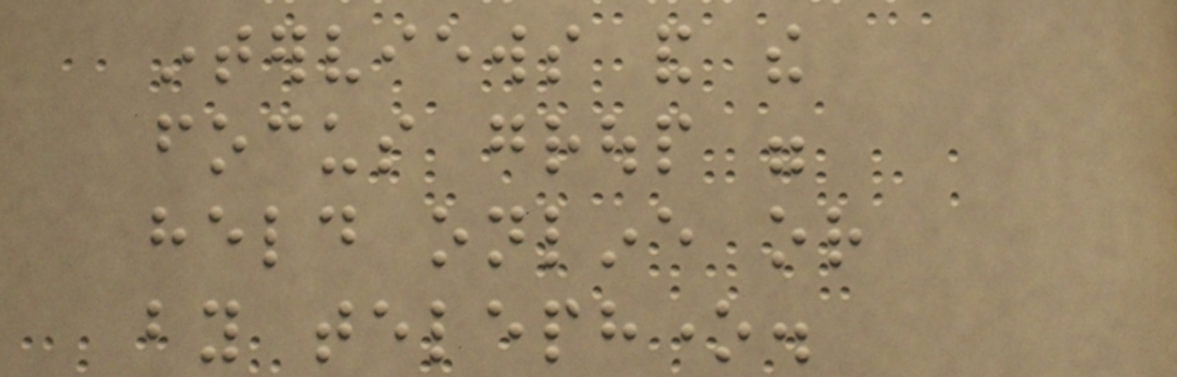interviews and the
focus group were
held online or
by telephone.
